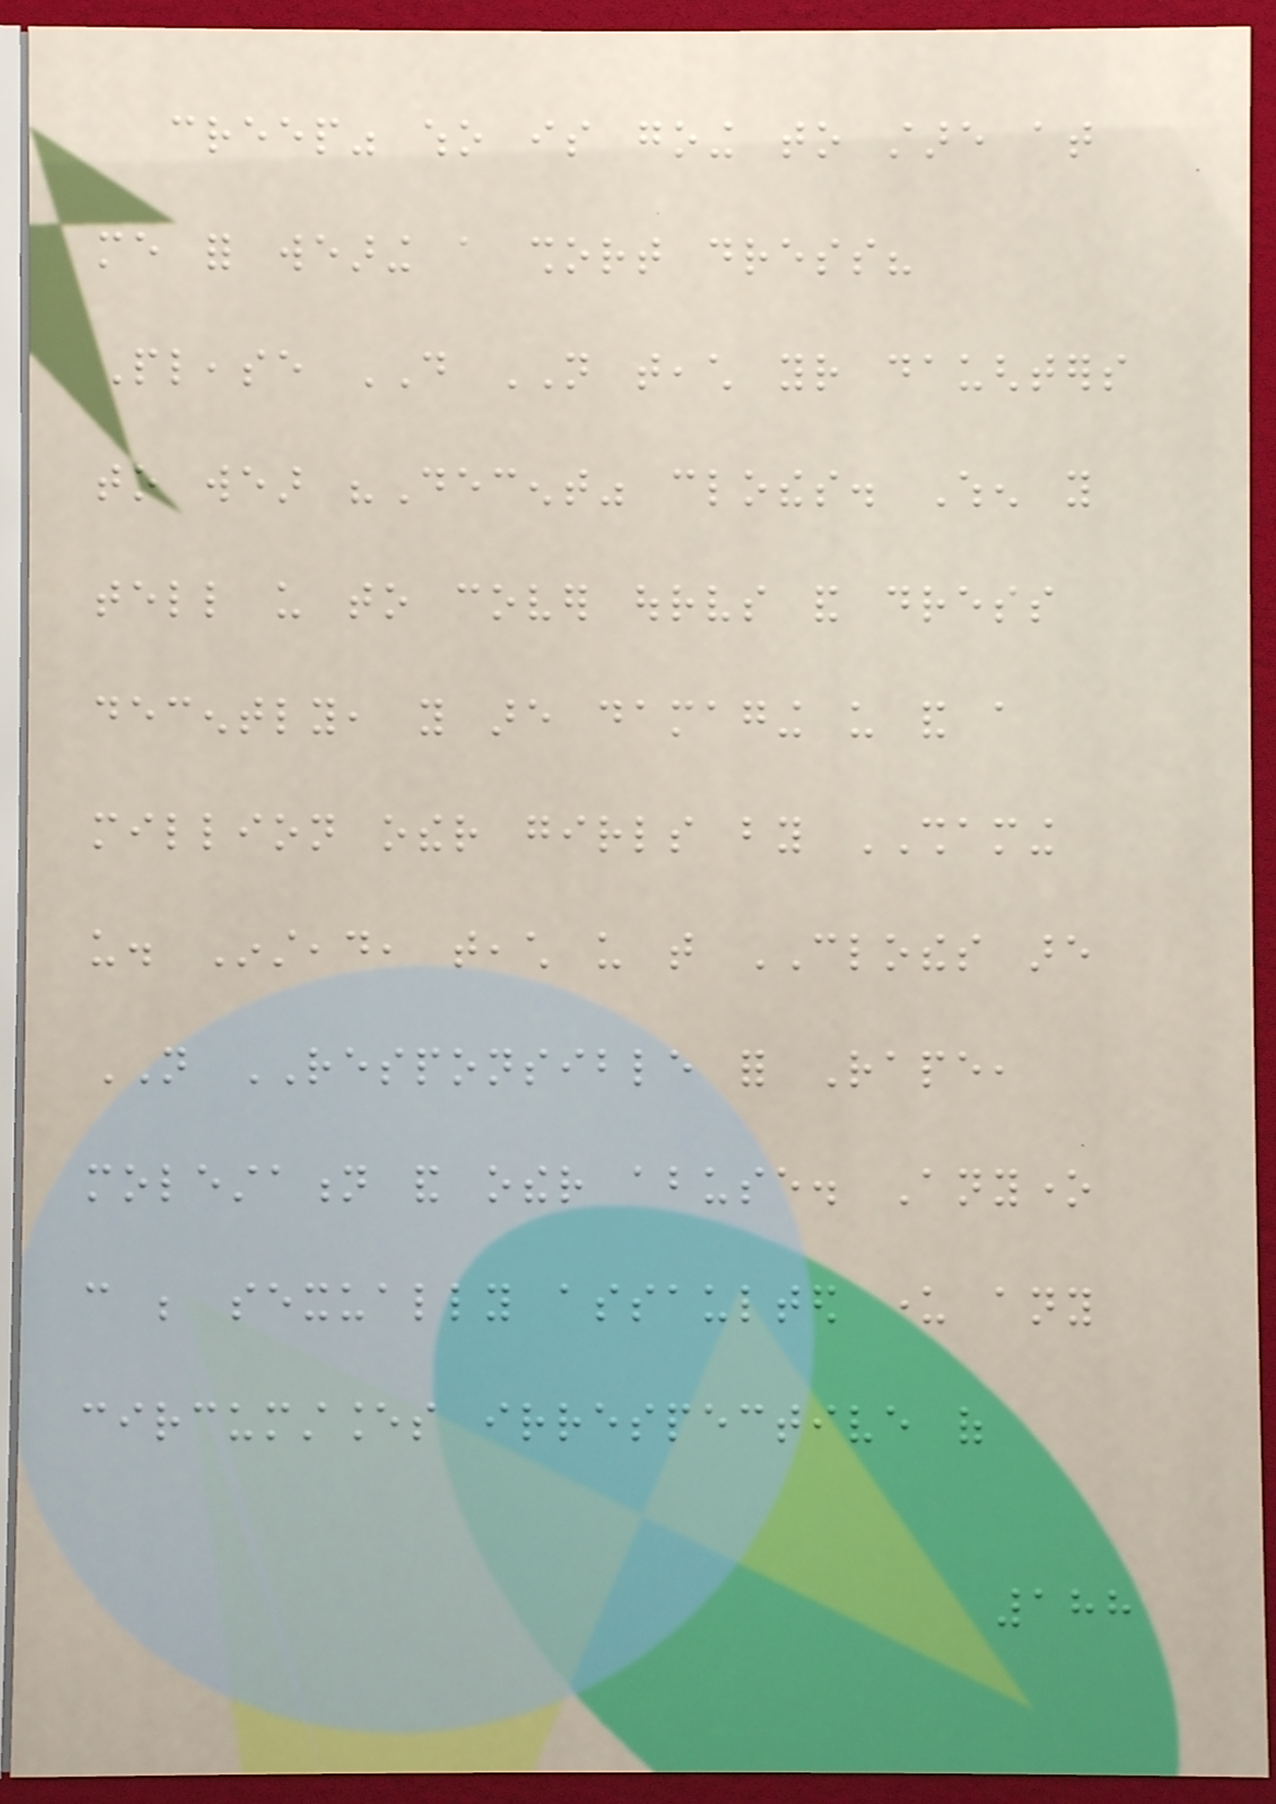creep" who is going to stare at
me for wearing a short dress?
Please DO NOT teach your daughters
to wear "Decent" clothes. When you
tell us to cover ourselves and dress
decently, you are damaging us and a
million other girls by SHAMING
us. Instead, teach us that CLOTHES are
NOT RESPONSIBLE for Rape,
molestation and other abuse. Anyone
can be sexually assaulted under any
circumstances irrespective of
188
